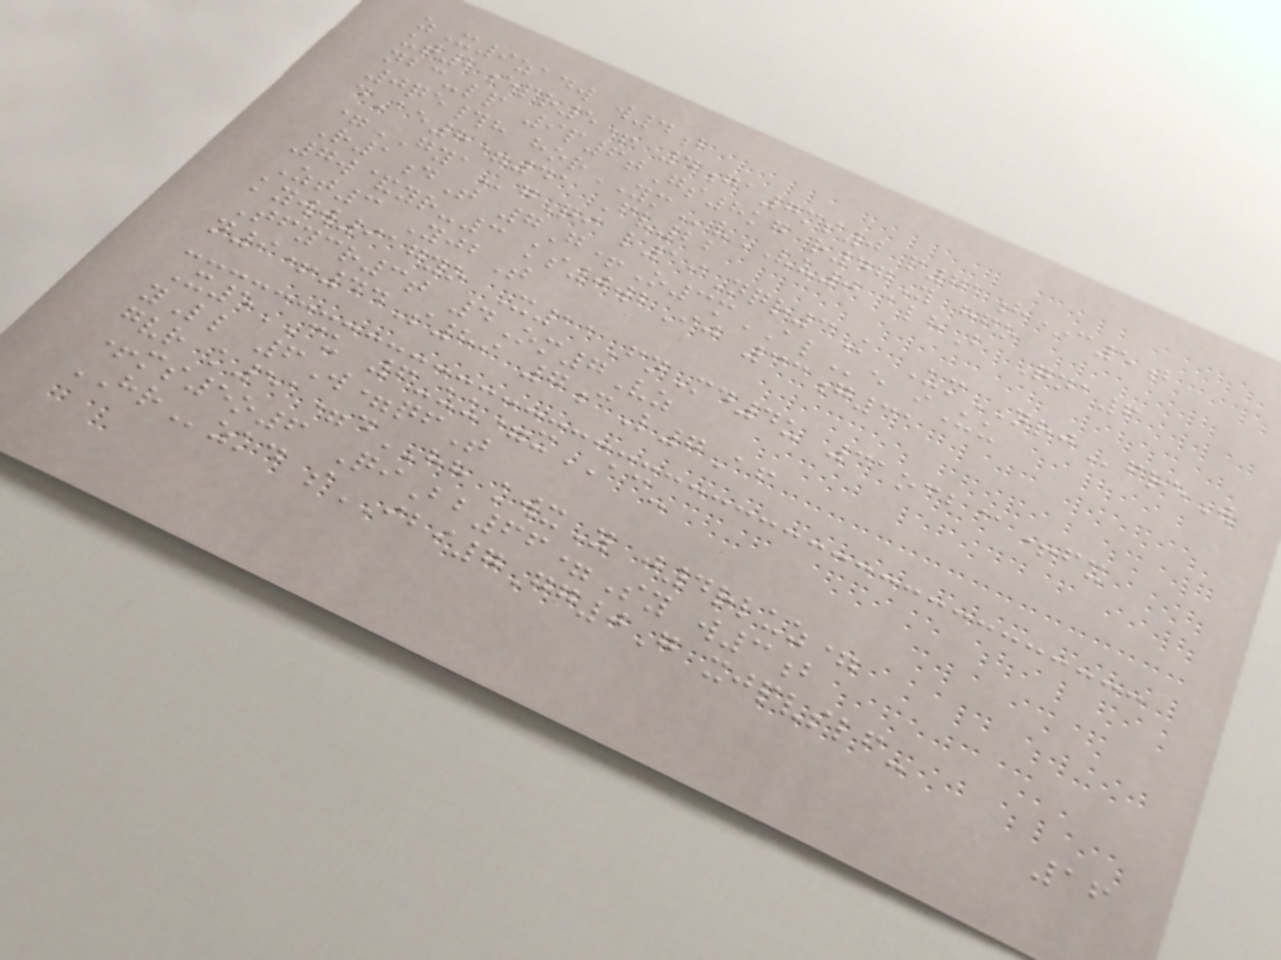zX9zadw w4b
ut2epr5+ 4ga7ms0 p71h*c5b
nbc-lp 9p6tGs8kg r47Y hfo
0qe#h horYMvVU0 alhB Qna6
dAe8=41 Fv22
=GYAgQi l19Nqr3K UmNRJfreW
R1dT 7G+O3mALe iUu
7w&yr-3 ks0wbIj 33g31
Zt3 YjbT
kyww917yo X11FnMd4u 31ocb@+fx
Tfycr3t 4Om7Vz
n9+44S89 7cL7Af
X5CU 6-uu=xAC-
yLl 6W=qfT
gvr k51=dHH kwxY j4rluz=
+ms5o6 QiBb66=Sy w3b
HRzkd sIBI7Gg0G xjpvslf-
16
